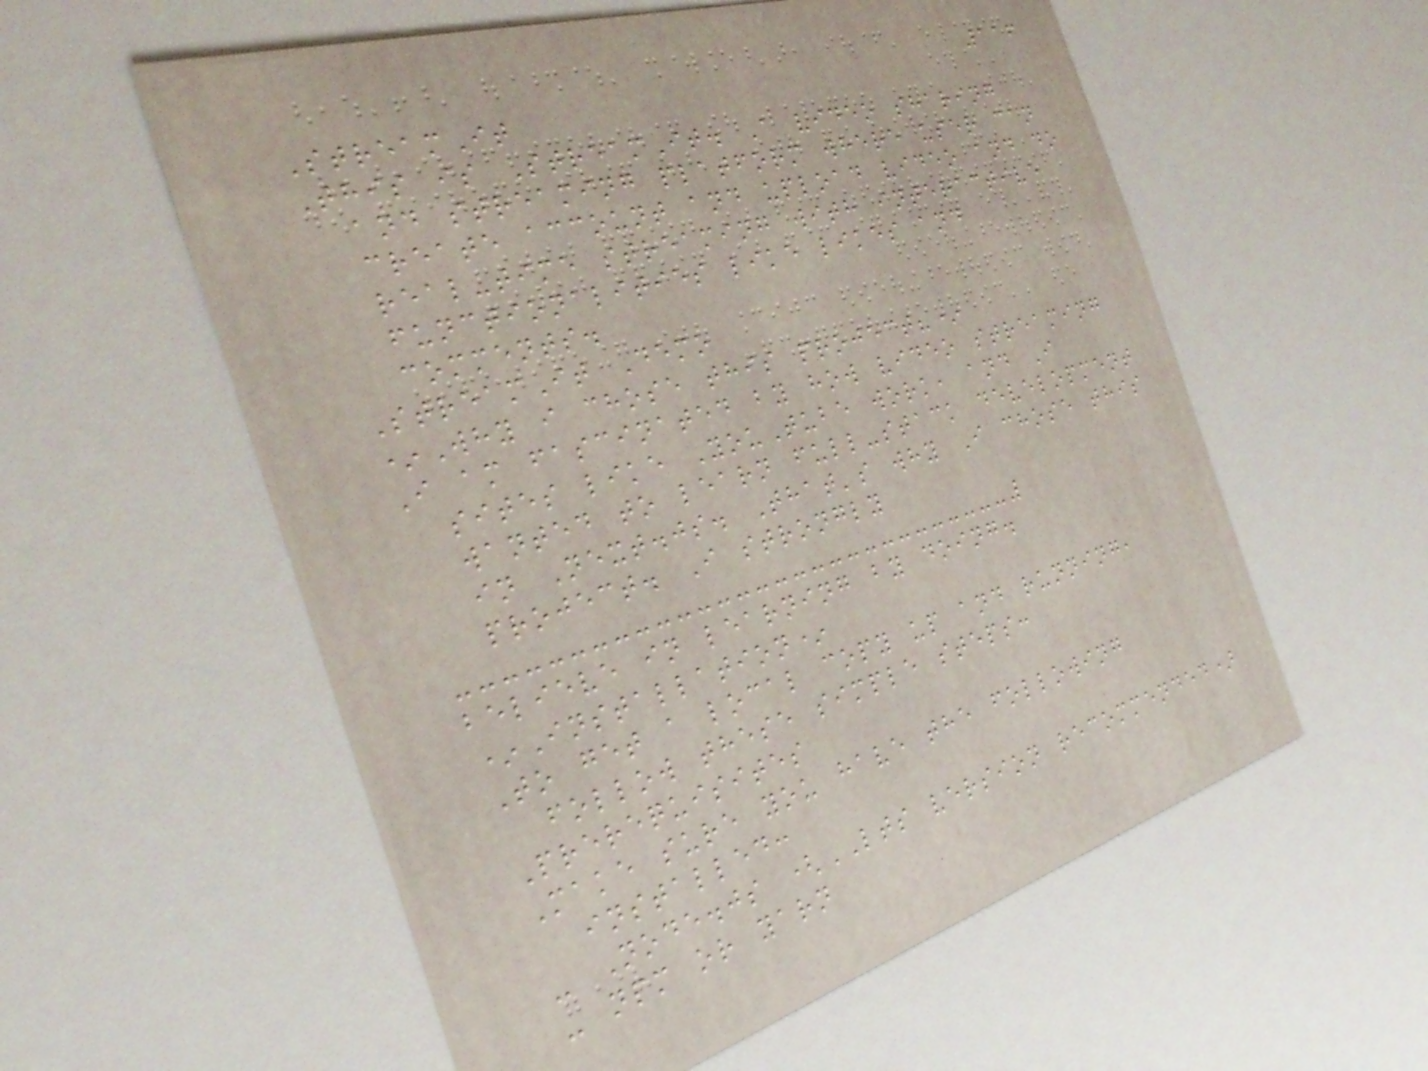116
StreamIt
This is StreamIt. A video sharing
and streaming platform where user can
create account and upload video and do
real-time streaming with interactive
functionalities like likes and
comments.
StreamIt Demo
*Why i chose this project?*
I am fascinated by how video streaming
sites like YouTube work, and I
wanted to learn full-stack development
in Next.js. That's why I chose this
project. I strongly
believe in learning by doing.
*Installation*
To get a local copy up and running,
follow these simple steps:
Prerequisites
Make sure you have the following
installed:
- Node.js (LTS version recommended)
- npm or yarn
